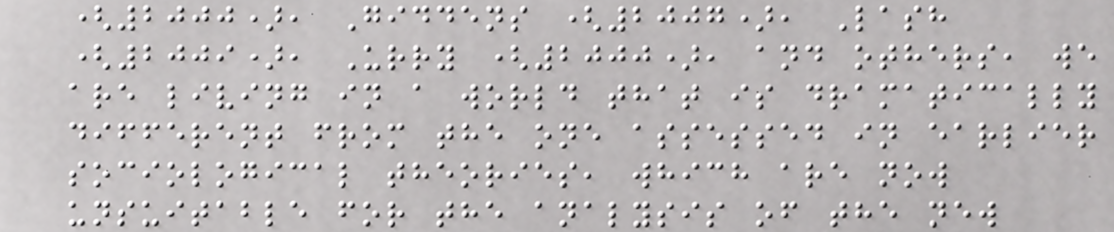(2000), Giddens (2007), Lash
(2009), Urry (2000), and others, we
are living in a world that is dramatically
different from the one assessed in earlier
sociological theories, which are now
unsuitable for the analysis of the new
